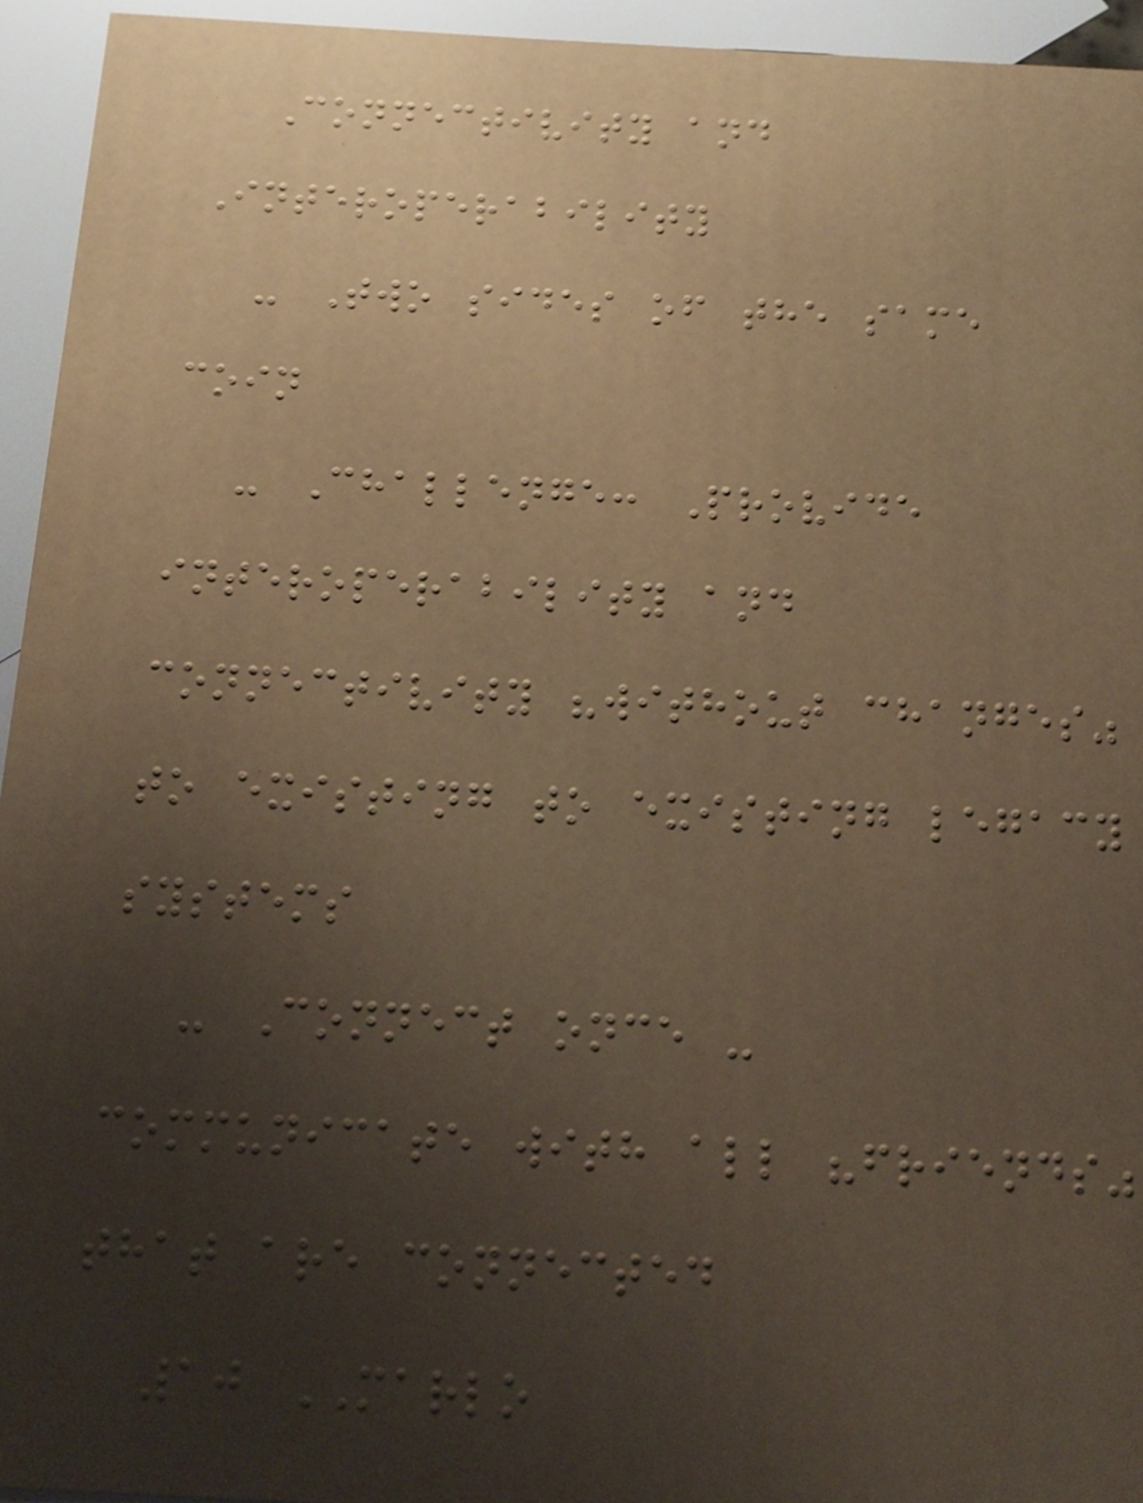Connectivity and
Interoperability
- Two sides of the same
coin
- Challenge: Provide
interoperability and
connectivity "without changes"
to existing to existing legacy
systems
- Connect once -
communicate with all "friends"
that are connected
10 MARLO
